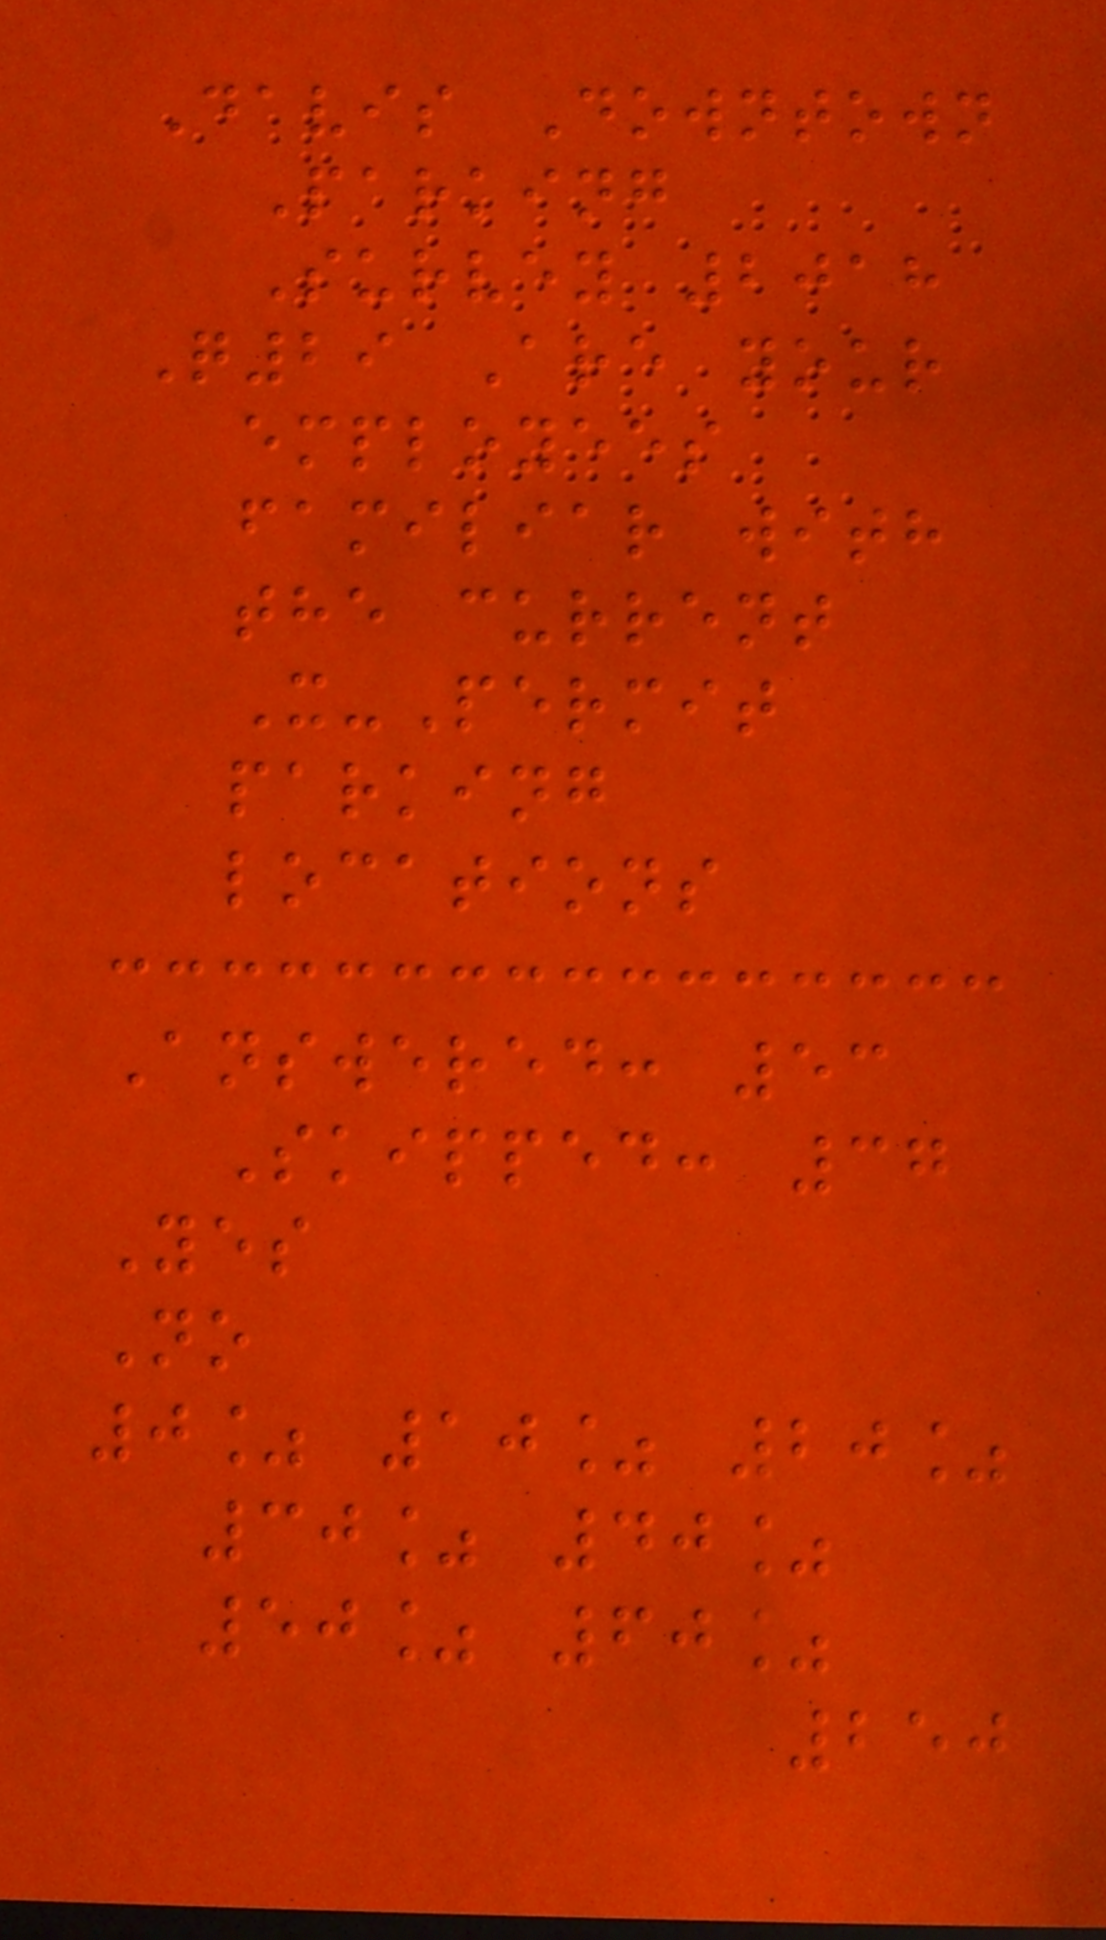Davis Downtown
Parking
Survey 2018
Q29 Are your
employees
familiar with
the current
X-Permit
parking
locations
Answered: 53
Skipped: 37
Yes
No
0% 10% 20%
30% 40%
50% 60%
250
